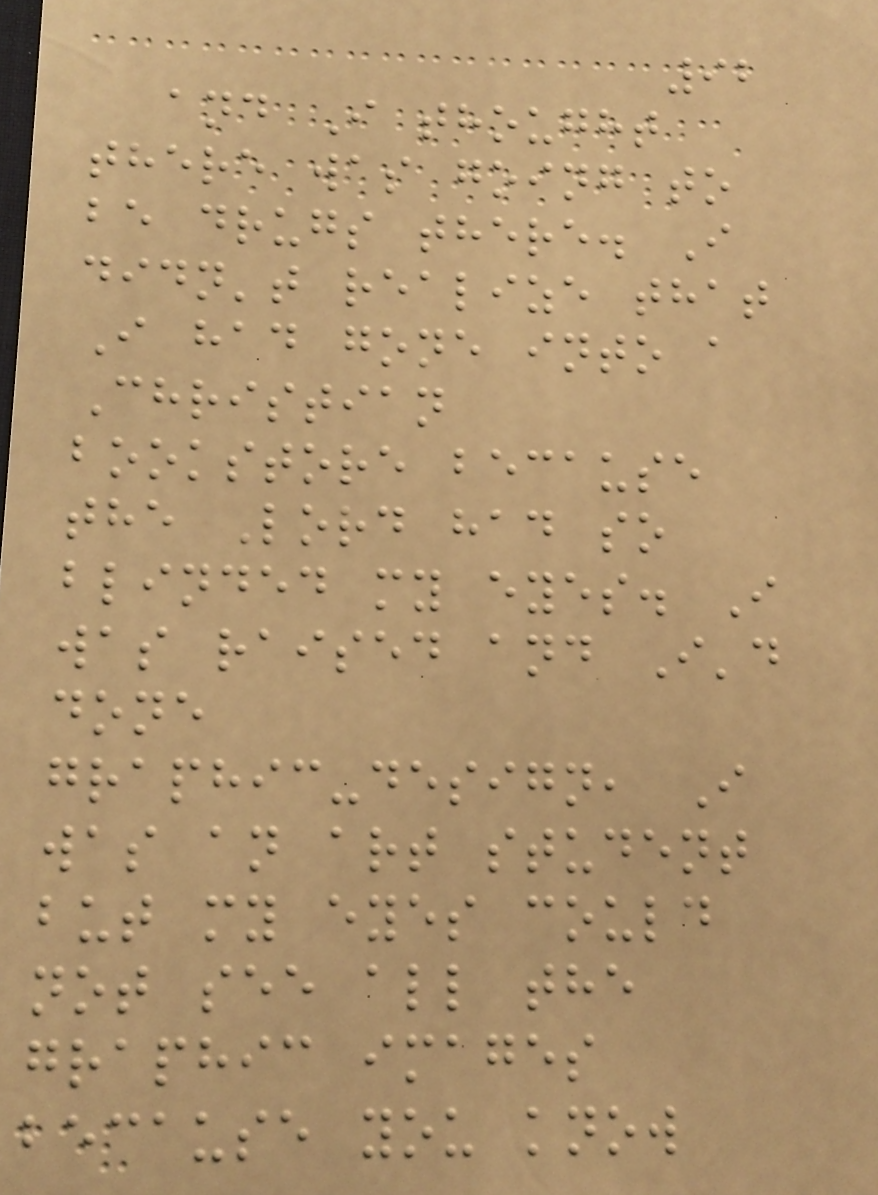92
and I thought
there was going to
be drugs there. I
didn't realize that
I had gone into a
Christian
bookstore because
the Lord had so
blinded my eyes. I
was raised and I'd
done
graphic-design, I
was an art student
but my eyes could
not see all the
graphic images
because you know
